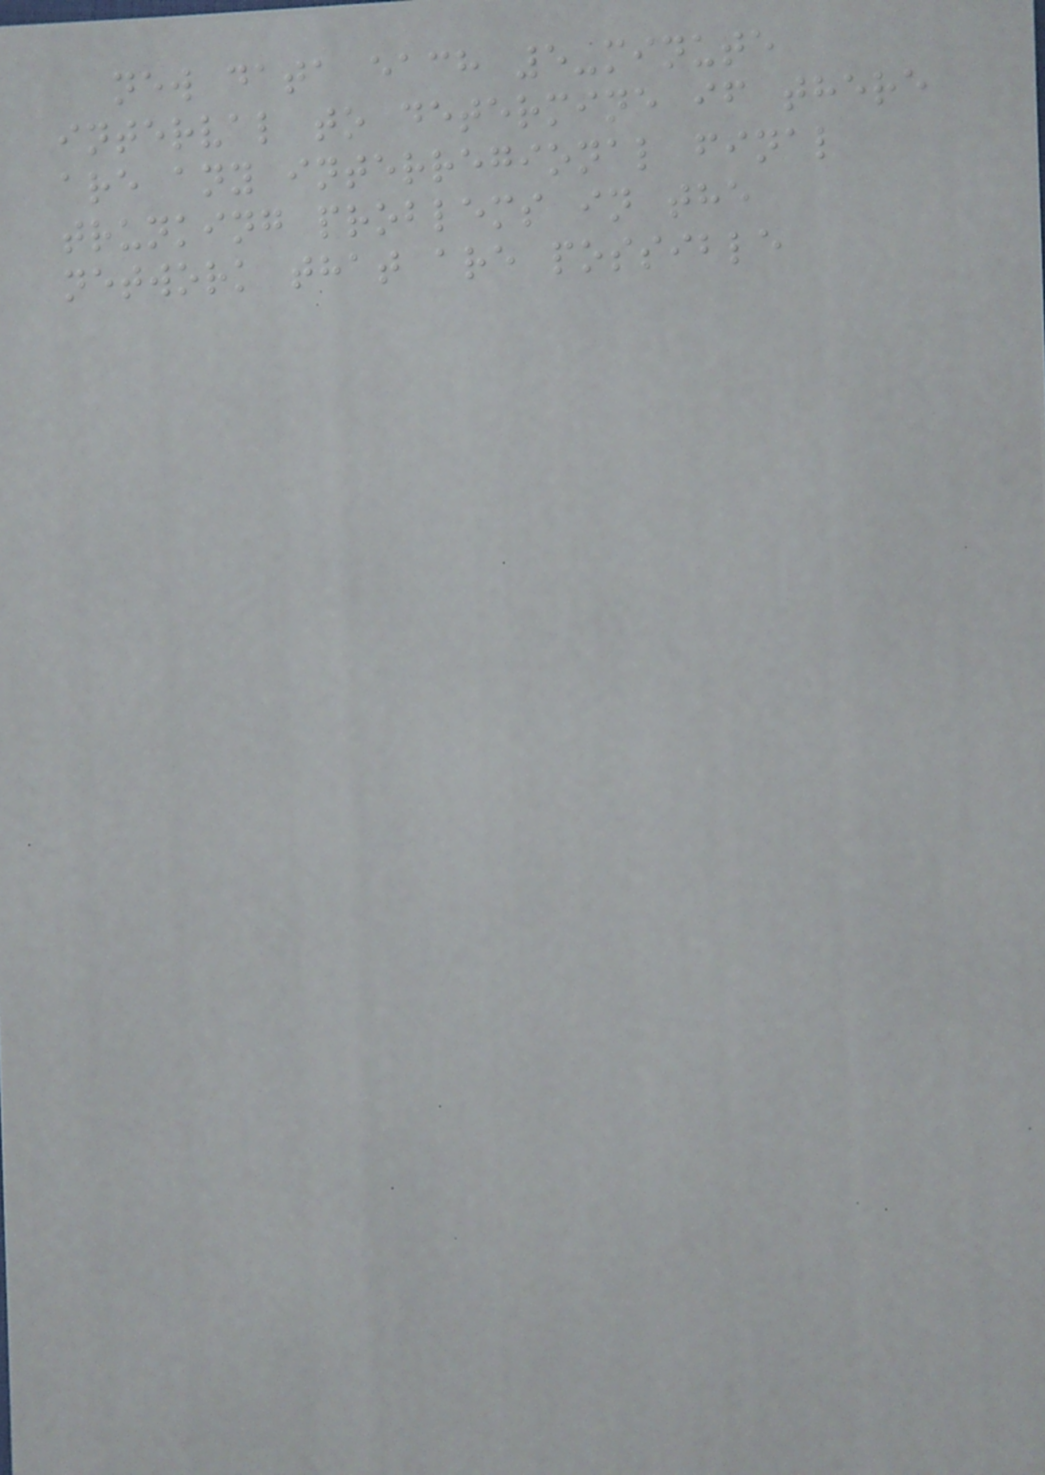new data each 5-minute
interval to determine if there
are any interregional final
trunking problems in the
network that are possible
